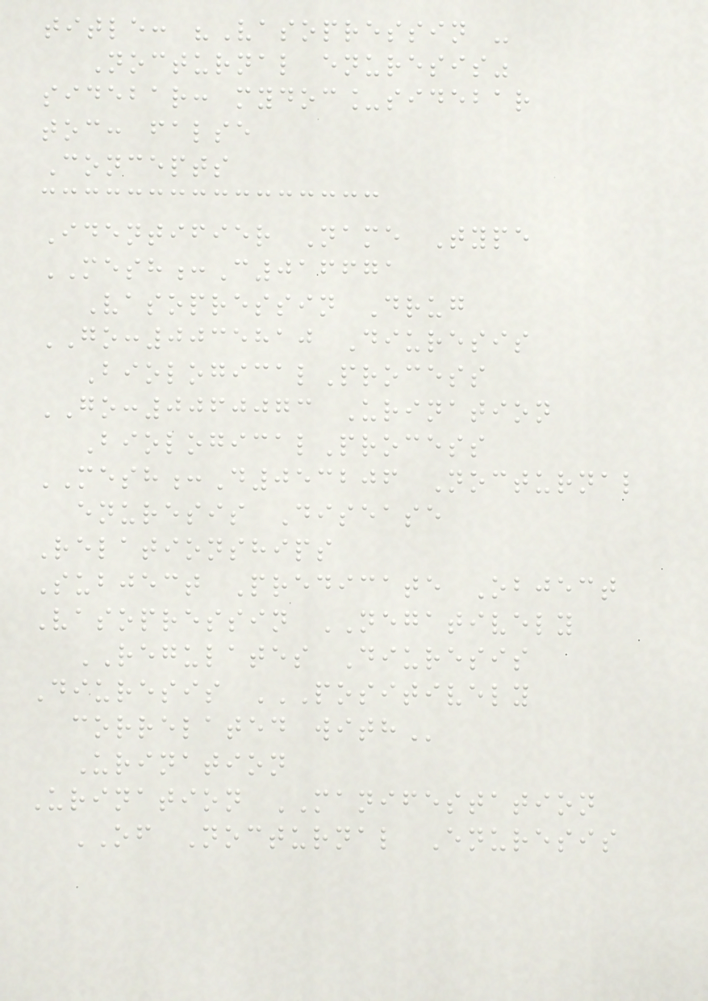title: "Vasopressin -
Nocturnal enuresis"
sidebar: mydoc_sidebar
toc: false
Concepts
Identifier Name Type
MESH:C016671
Vasopressin Drug
GO:0035810 Diuresis
BiologicalProcess
GO:0060073 Urination
BiologicalProcess
MESH:D053206 Nocturnal
enuresis Disease
Relationships
Subject Predicate Object
Vasopressin NEGATIVELY
REGULATES Diuresis
Diuresis POSITIVELY
CORRELATED WITH
Urination
Urination MANIFESTATION
OF Nocturnal Enuresis
